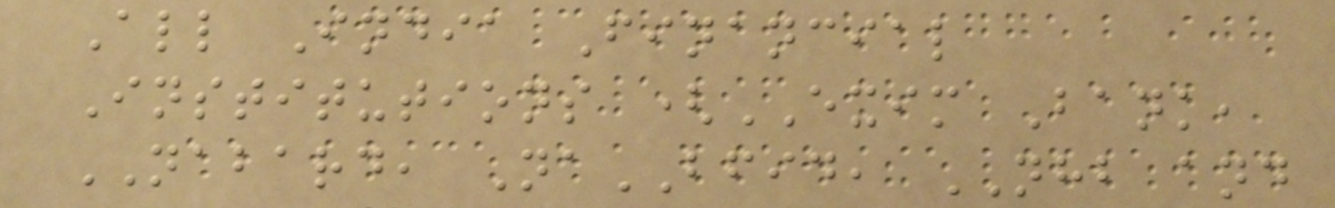All India Financial
Institutions (EXIM Bank,
NABARD, NaBFID, NHB and
